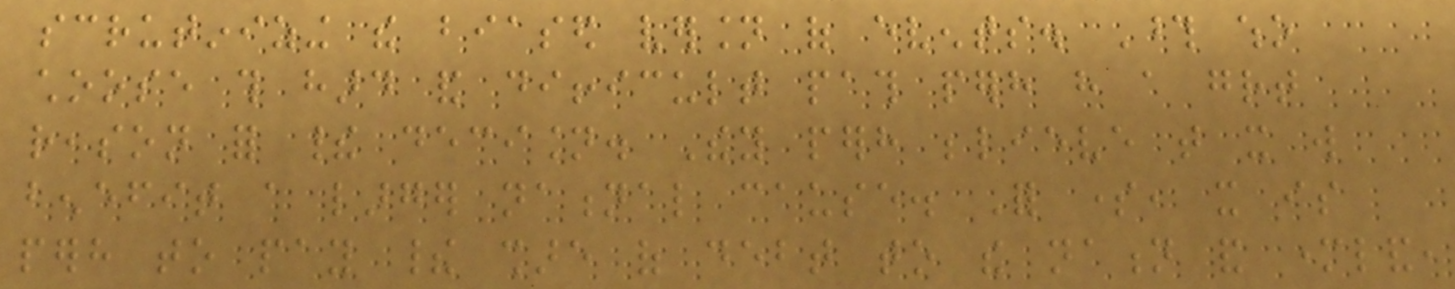scrutinizing the biased version of events. Those who
choose this hard and difficult path perhaps have a great
reason for their decision. They perhaps believe that it will
benefit a larger national cause. For some, it is
perhaps to pay their share of debt to the nation and motherland,
